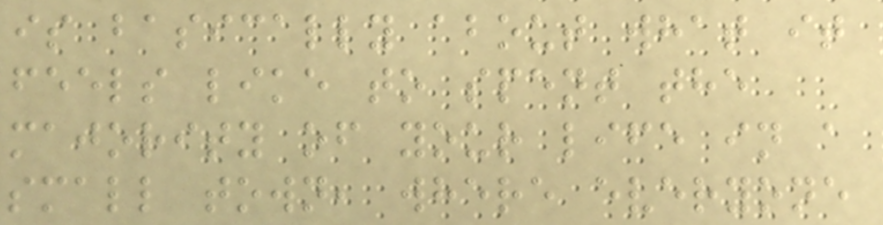is basically about what it
feels like to spent the
majority of your life in a
small town, where everyone
